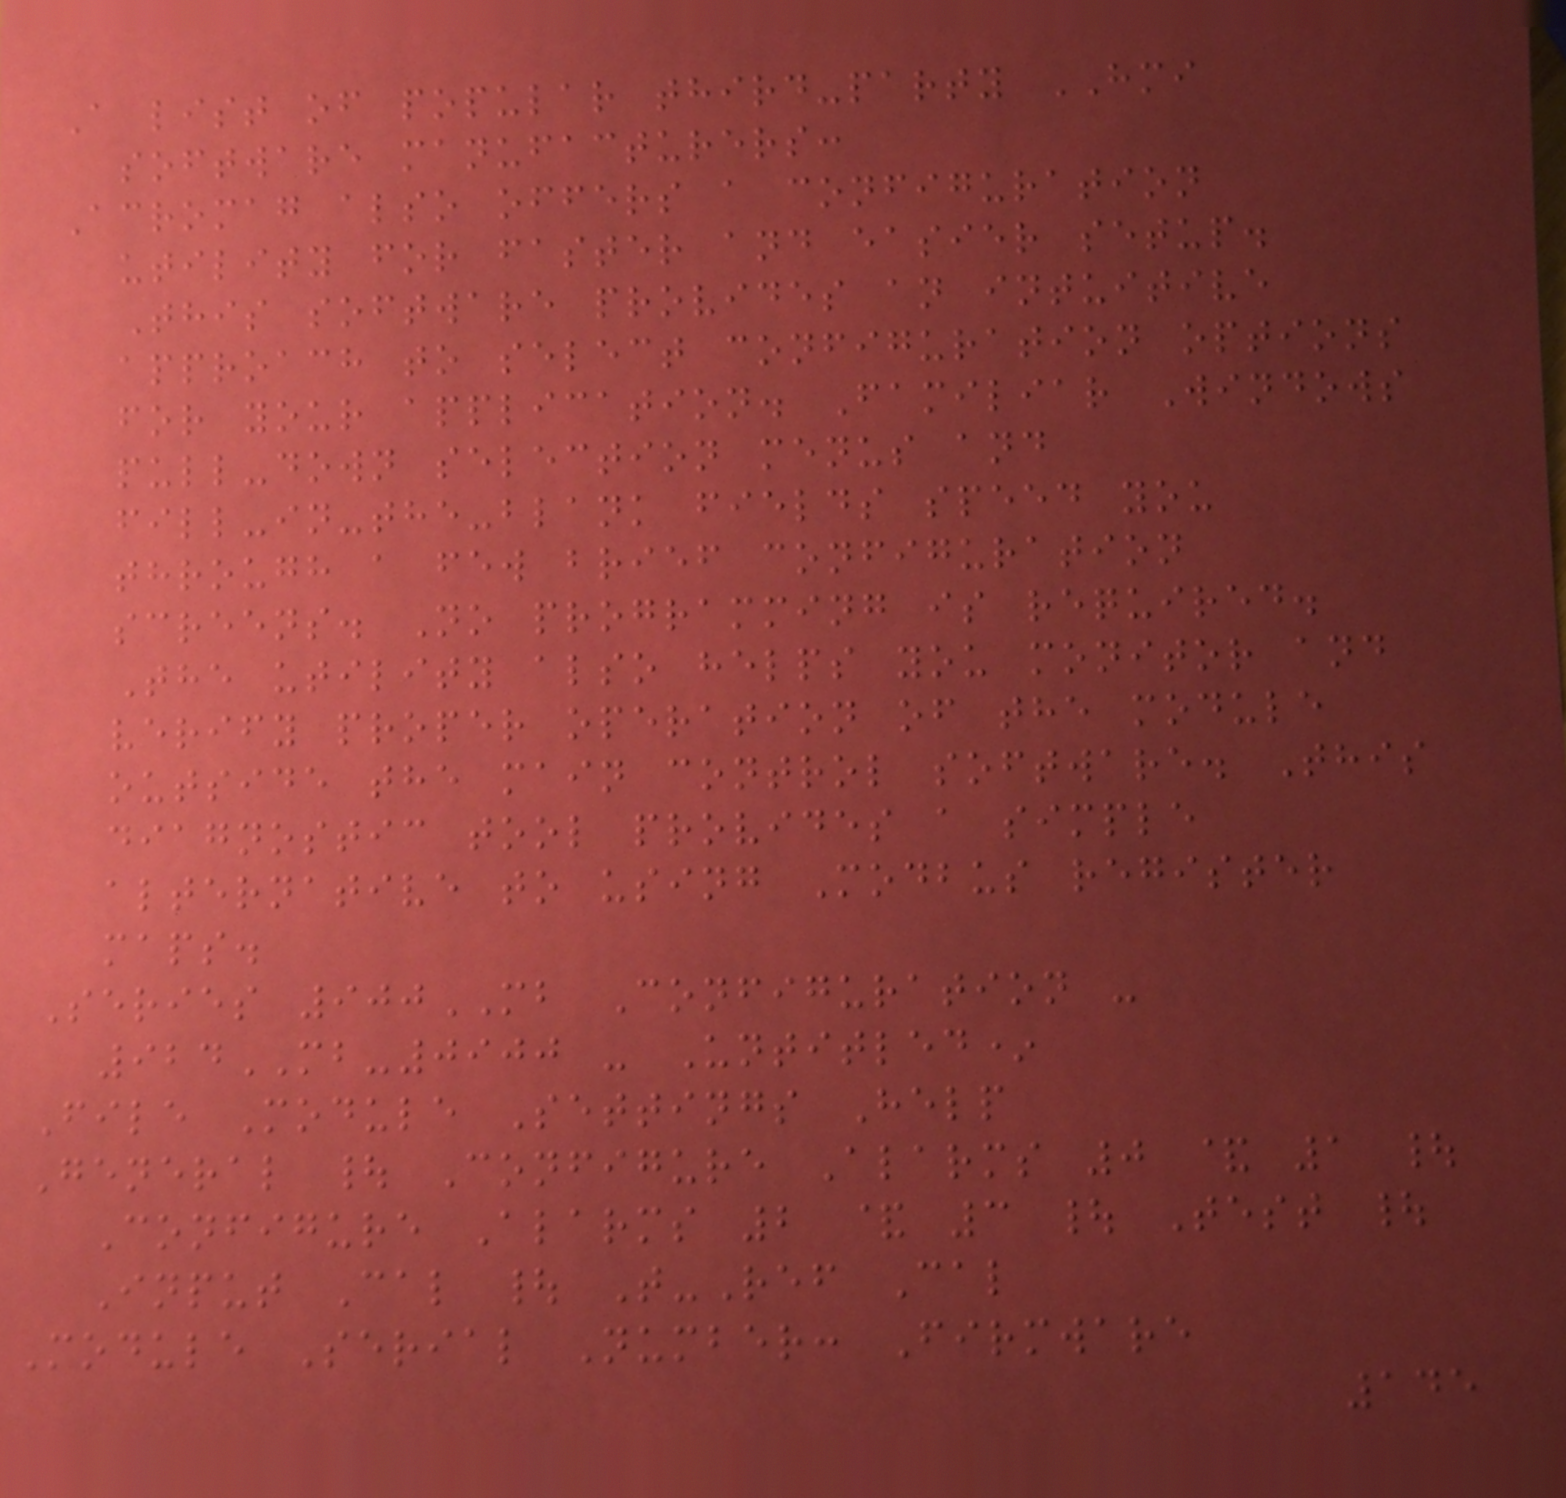A list of popular third-party HMI
software manufacturers:
Acromag also offers a configuration
utility for faster and easier setup.
This software provides an intuitive
approach to select configuration options
for your application. Familiar Windows
pull-down selection menus and
fill-in-the-blank fields speed you
through a few brief configuration
screens. No programming is required.
The utility also helps you monitor and
verify proper operation of the module
outside the main control software. This
diagnostic tool provides a simple
alternative to using Modbus register
maps.
Series 900MB Configuration -
924MB-0900 - Untitled*
File Module Settings Help
General | Configure Alarms 0 & 1 |
Configure Alarms 2 & 3 | Test |
Input Cal | T-Ref Cal
Module Serial Number: Firmware
145
